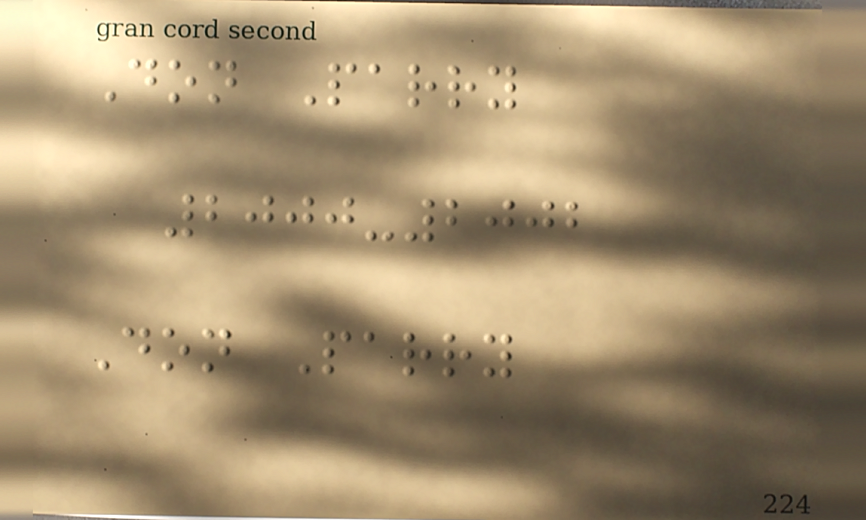Don Parry
2000-2002
Don Parry
